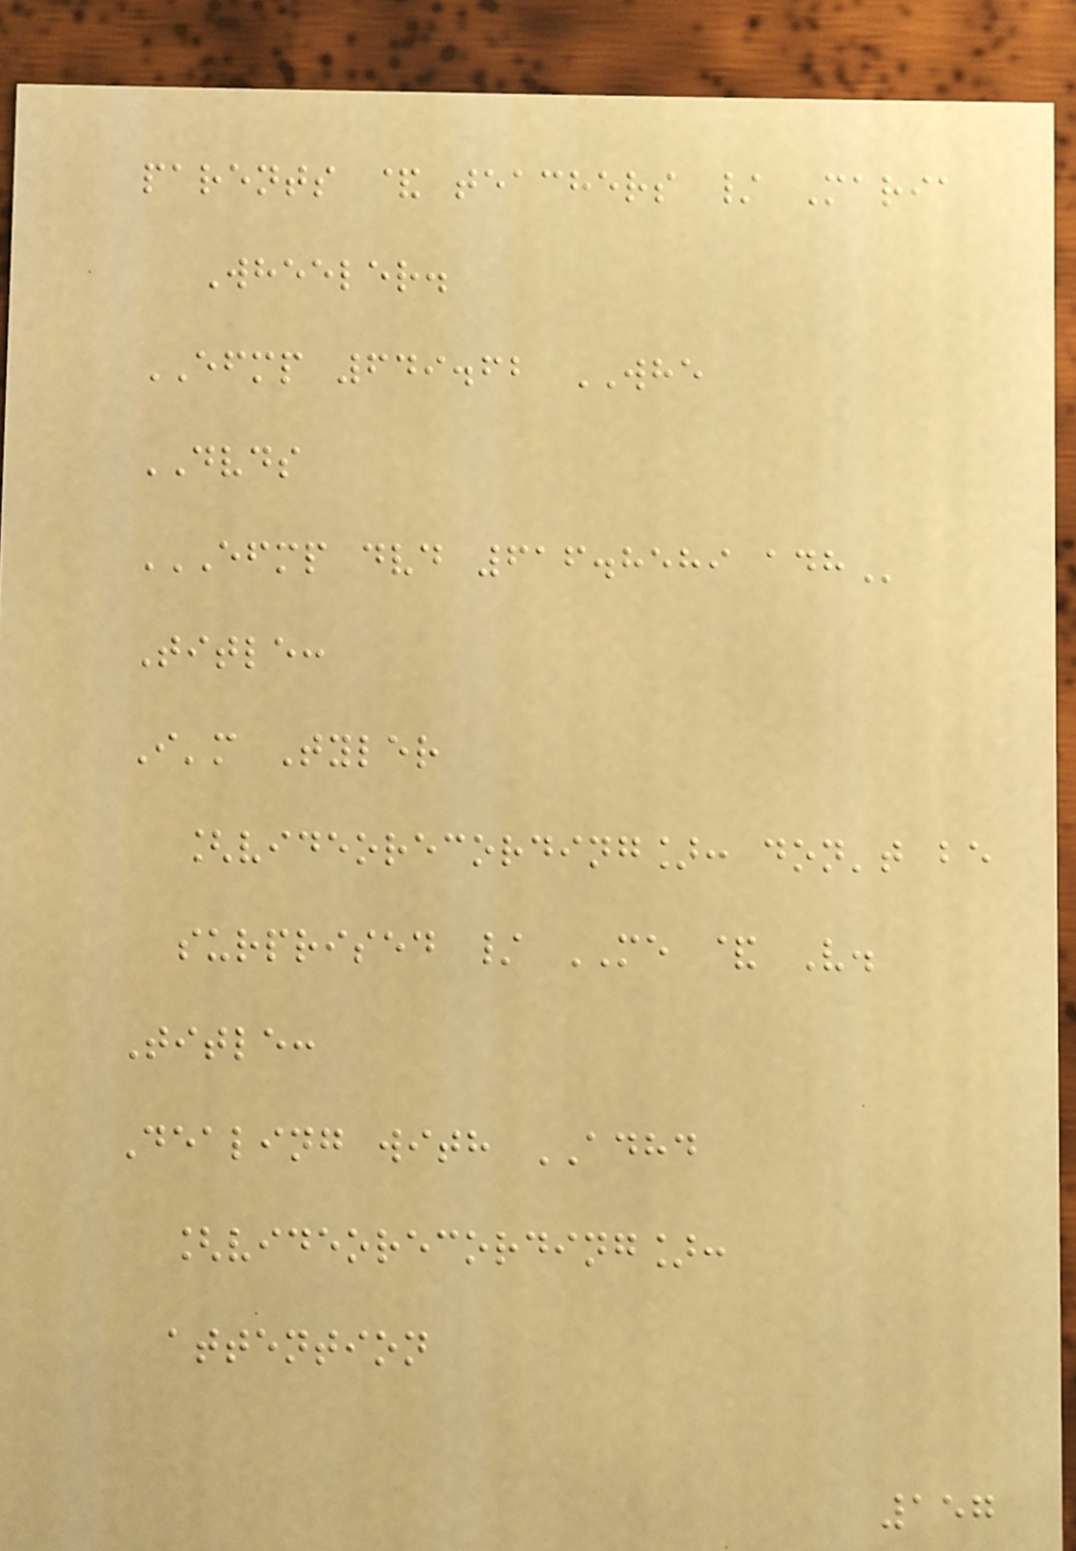parents & teachers / Maria
Wheeler.
EFMP 649.62 WHE
DVDS
EFMP DVD 616.8589 ADH
Title:
I'm Tyler
[videorecording]: don't be
surprised / ME & V.
Title:
Dealing with ADHD
[videorecording]:
attention
157
